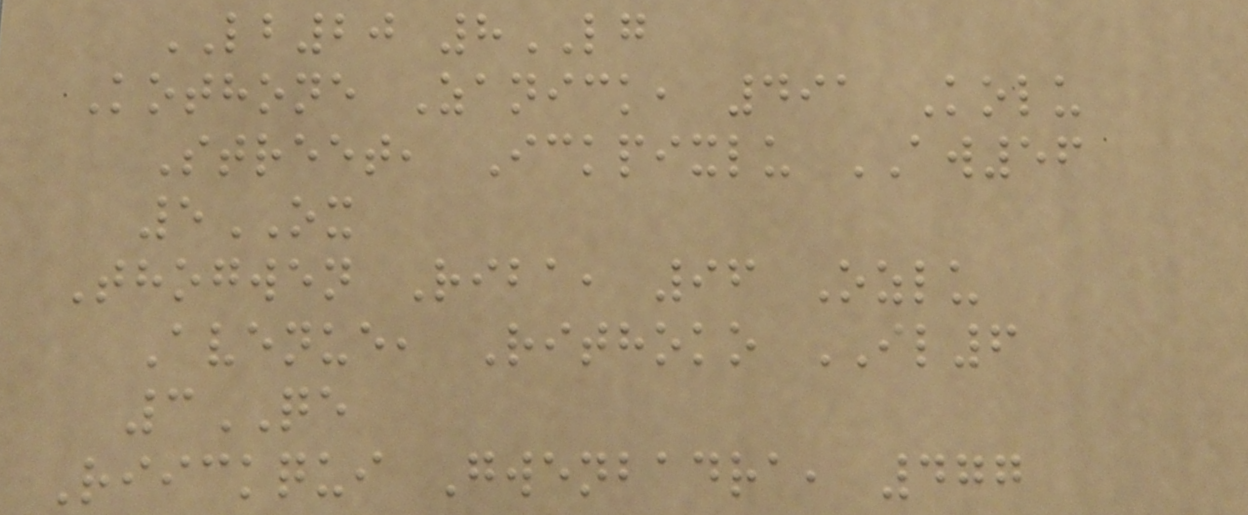LB20 8LG
Kothone Zanick, 491 Kolu
Street, Ickpixlu AW56
5OX
Thogwen Riba, 96 Ozlu
Avenue, Rithoko IL6
3QE
Riickqui Gwenbadra, 477
